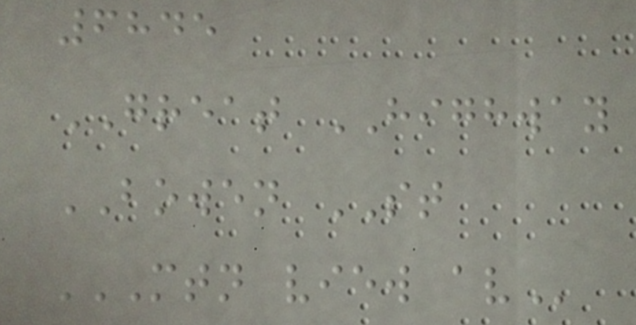6845
GREAT HIGHWAY
BOWEN ST
MTN VIEW AV
